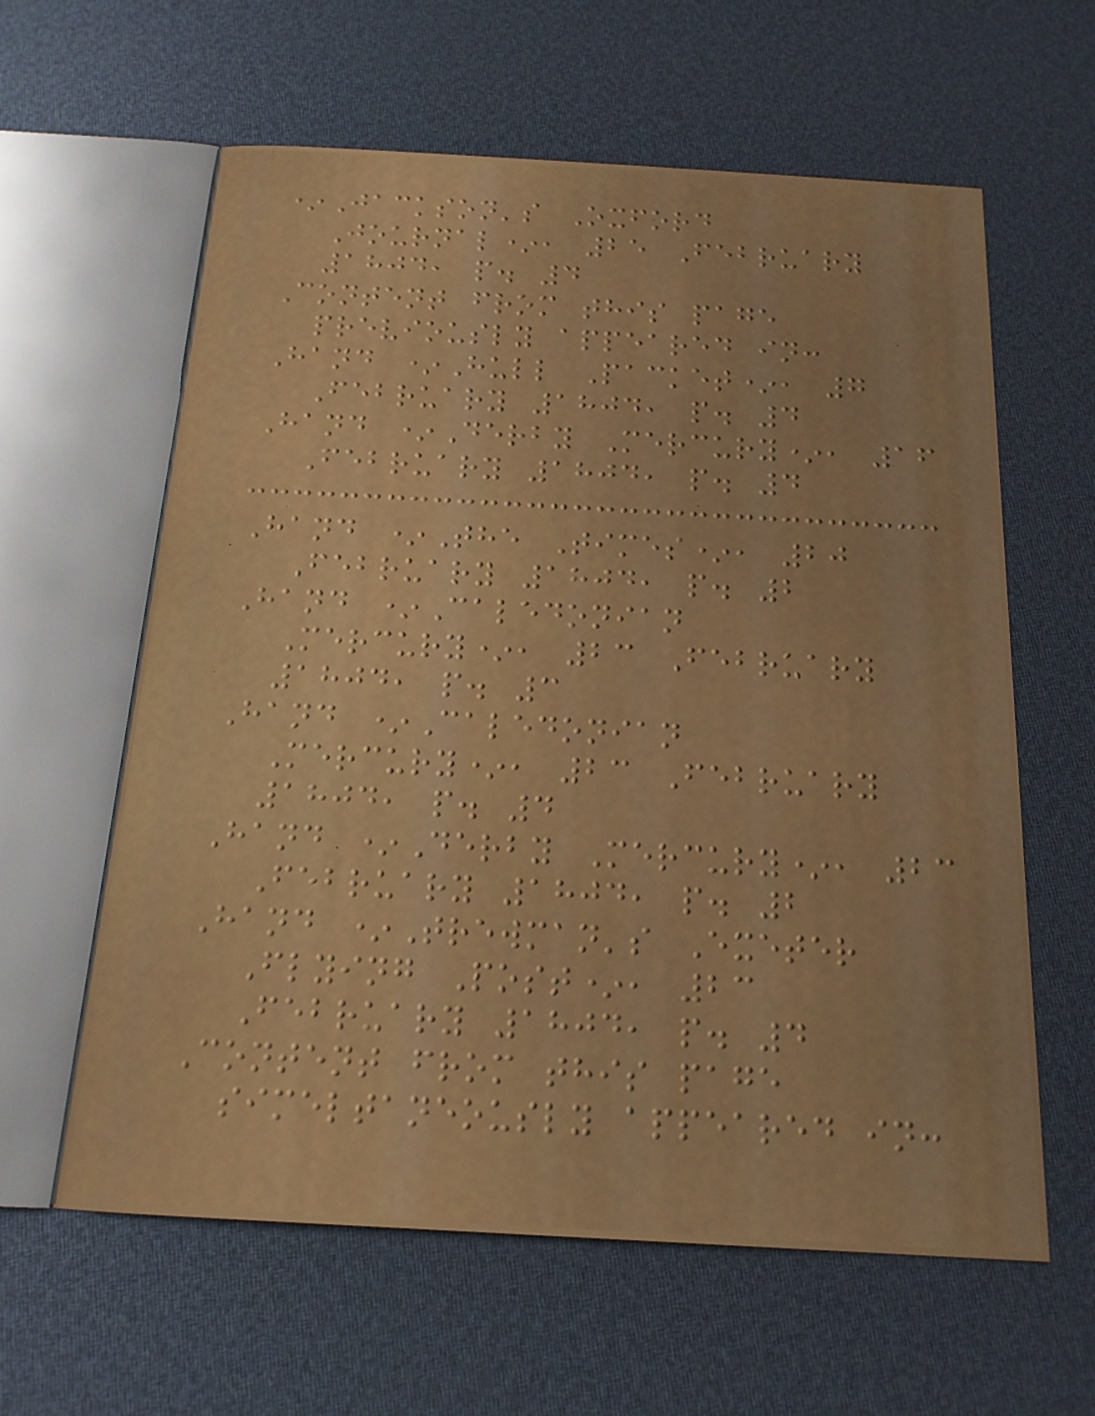*Jackson's Oxford
Journal*, 25 February
1804, p. 4
Content from this page
previously appeared in:
Hand *Hull Packet*, 7
February 1804, p. 4
Hand *Derby Mercury*, 16
February 1804, p. 4
Hand *The Times*, 20
February 1804, p. 2
Hand *Caledonian
Mercury*, 23 February
1804, p. 3
Hand *Caledonian
Mercury*, 23 February
1804, p. 4
Hand *Derby Mercury*, 23
February 1804, p. 2
Hand *Trewman's Exeter
Flying Post*, 23
February 1804, p. 4
Content from this page
simeltaneously appeared in:
